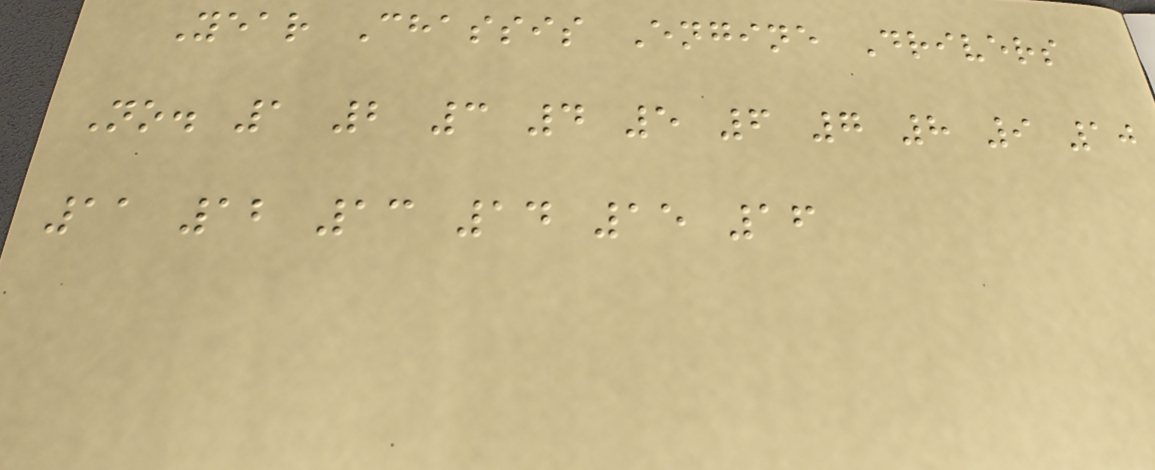Year Chassis Engine Drivers
No. 1 2 3 4 5 6 7 8 9 10
11 12 13 14 15 16
